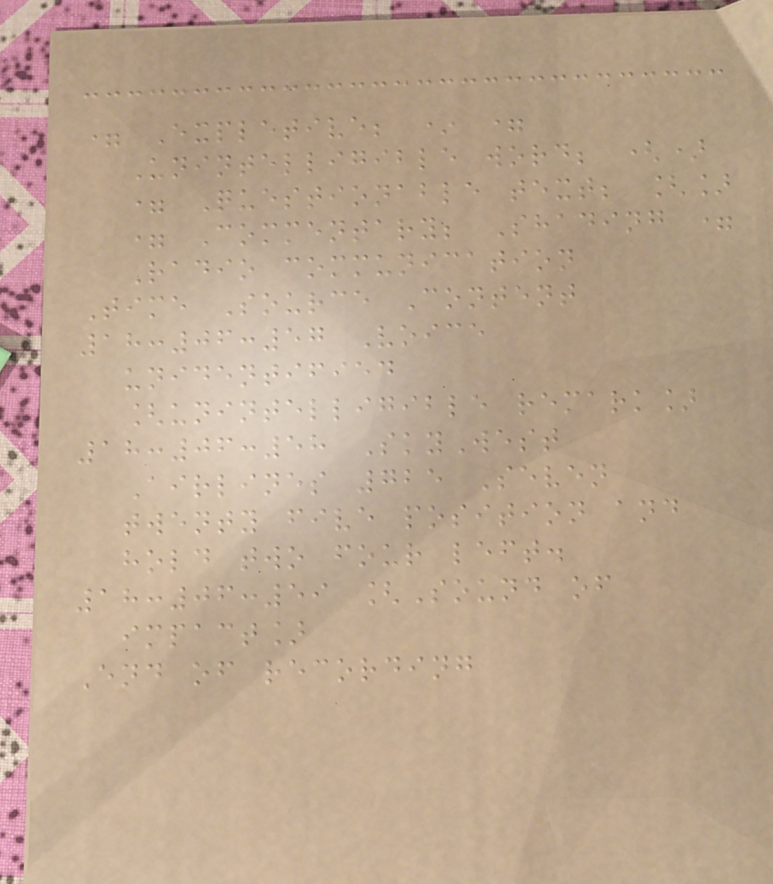= Expletive; * =
Unintelligible word; ()
= Questionable text; []
= Commentary; Shading =
Radio communication
Time Source Content
18:06:57 Voice
unidentified
[unintelligible remark]
18:06:58 SkyWest
Airlines 725 Seven
twenty five position and
hold two four left.
18:06:59 [Sound of
impact]
End of recording
